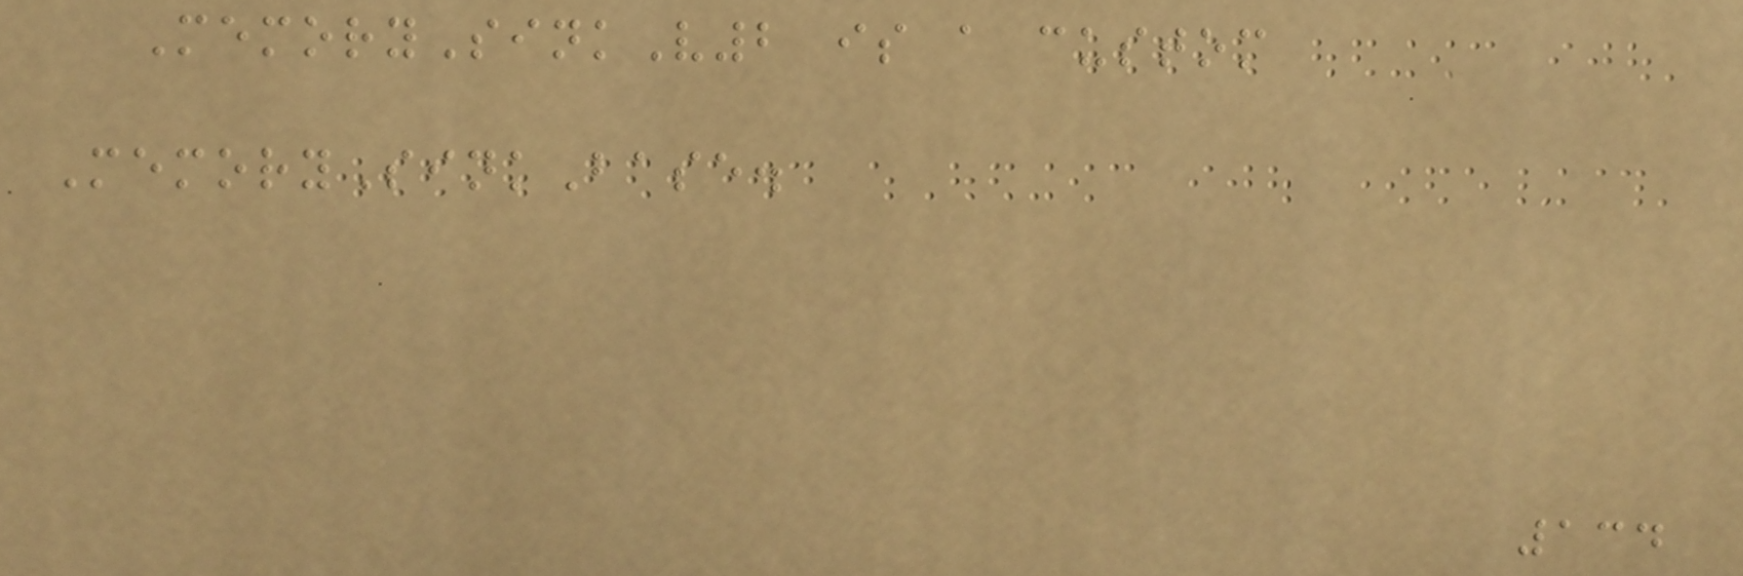MemorySinkV2 is a custom
MemorySinkBase.
134
